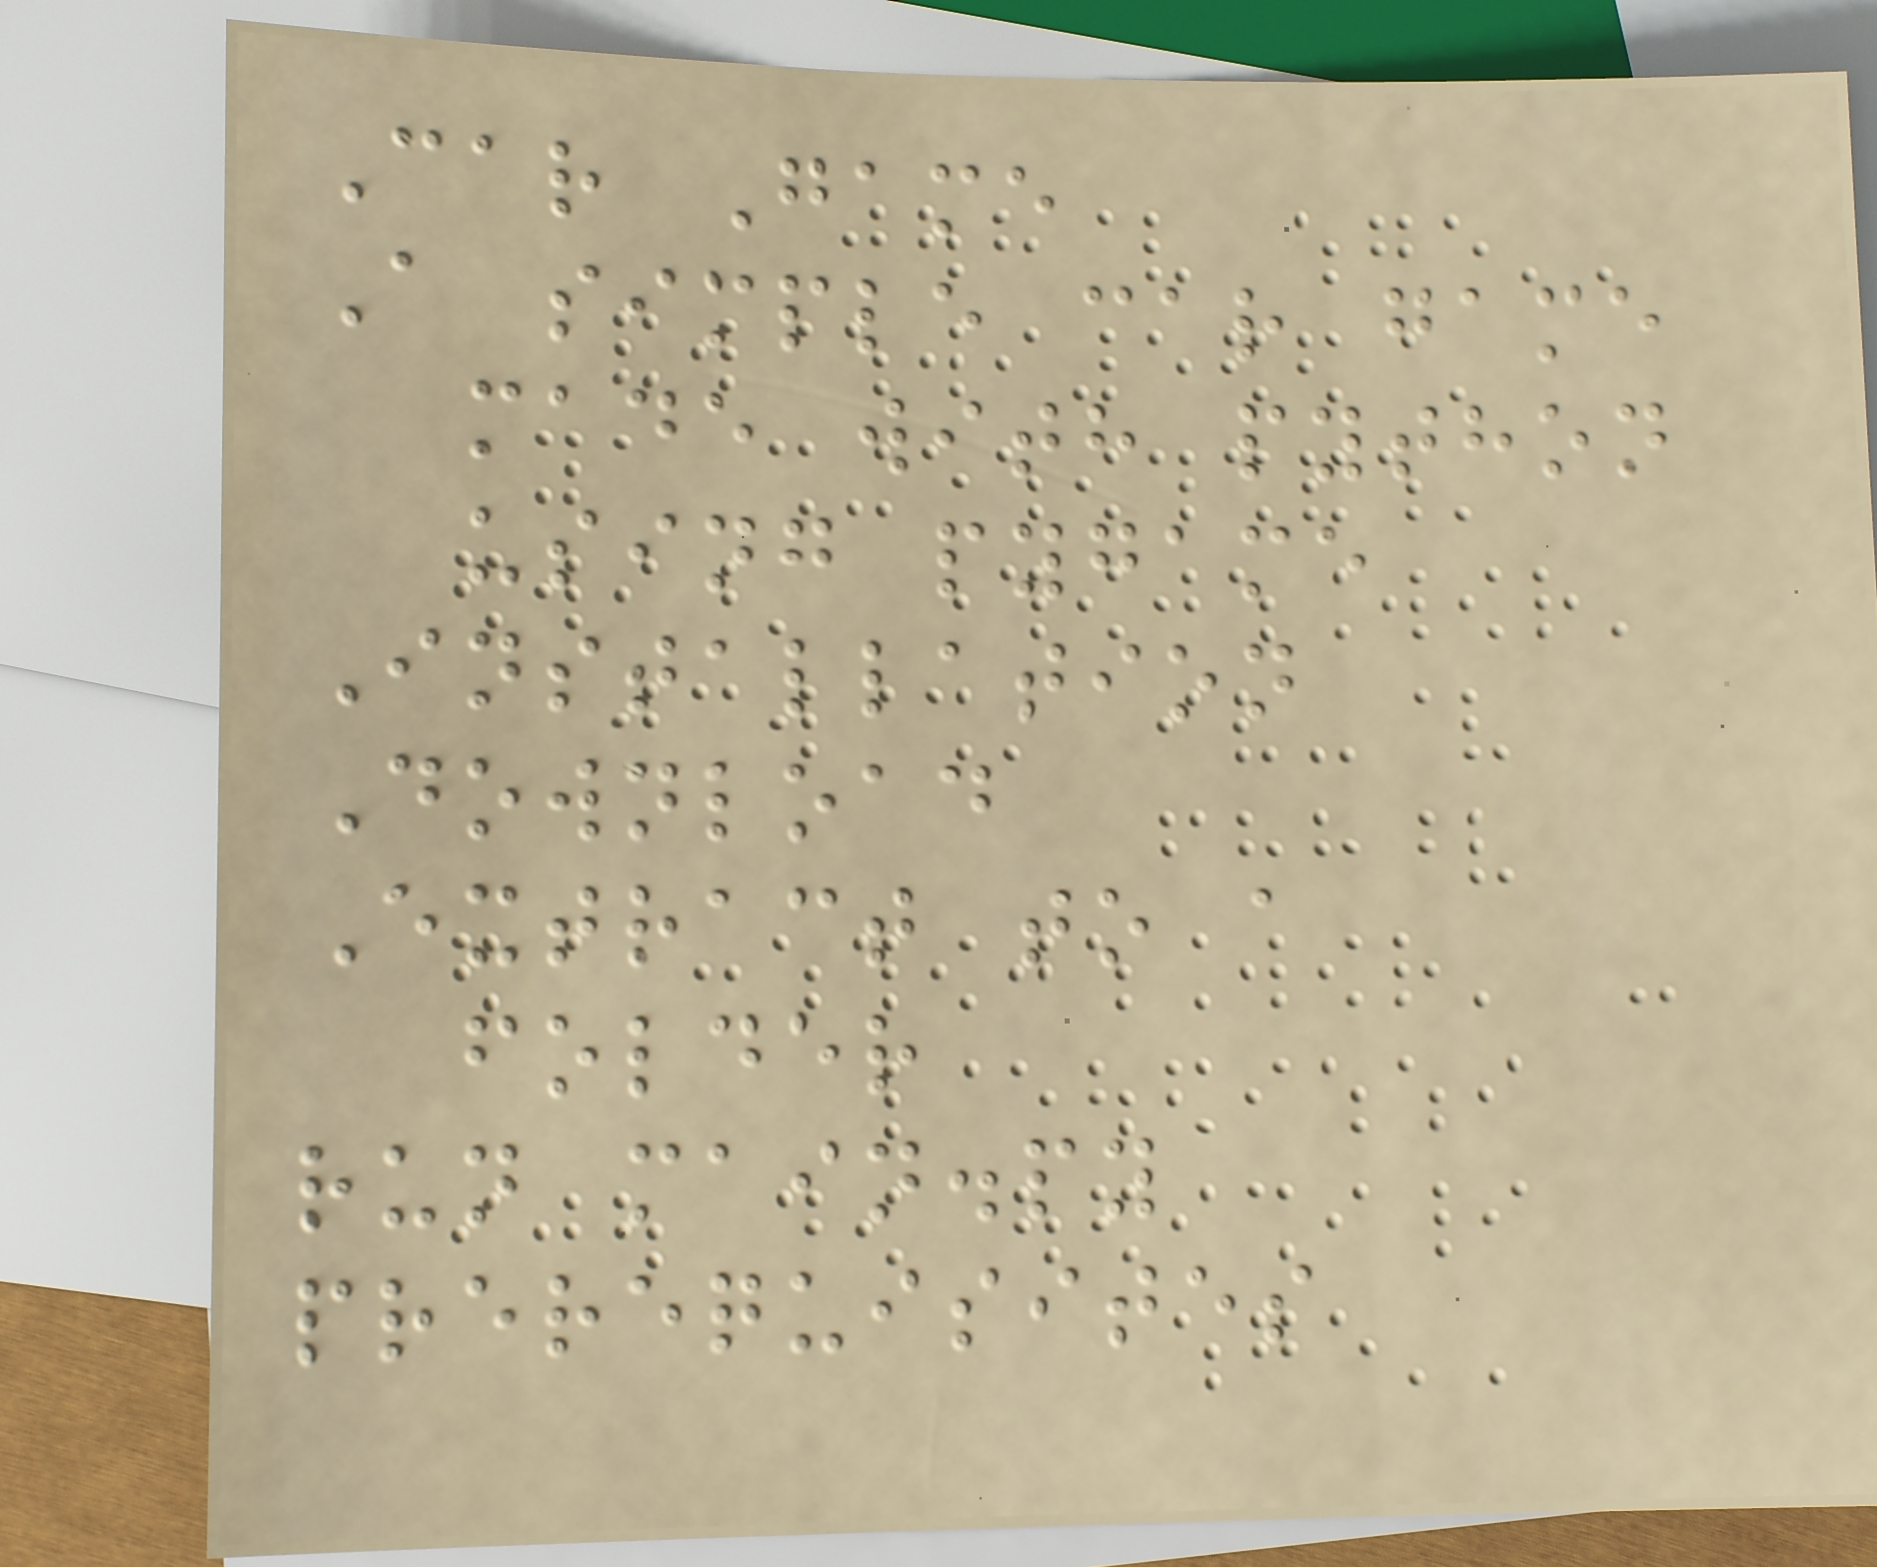Car Game
A simple car game
made with python
using pygame
Installation
Download
Extract to a
folder
run main.py
prerequisites
